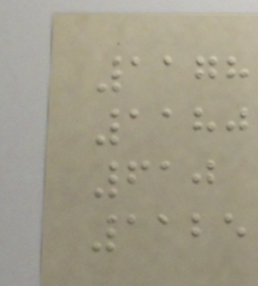1178
1180
610
1125
